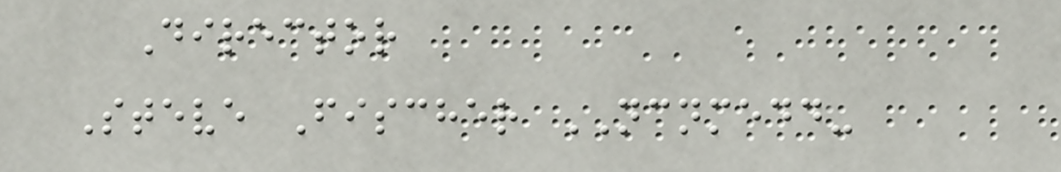Director
Steve Fischer NCNMEDD-
